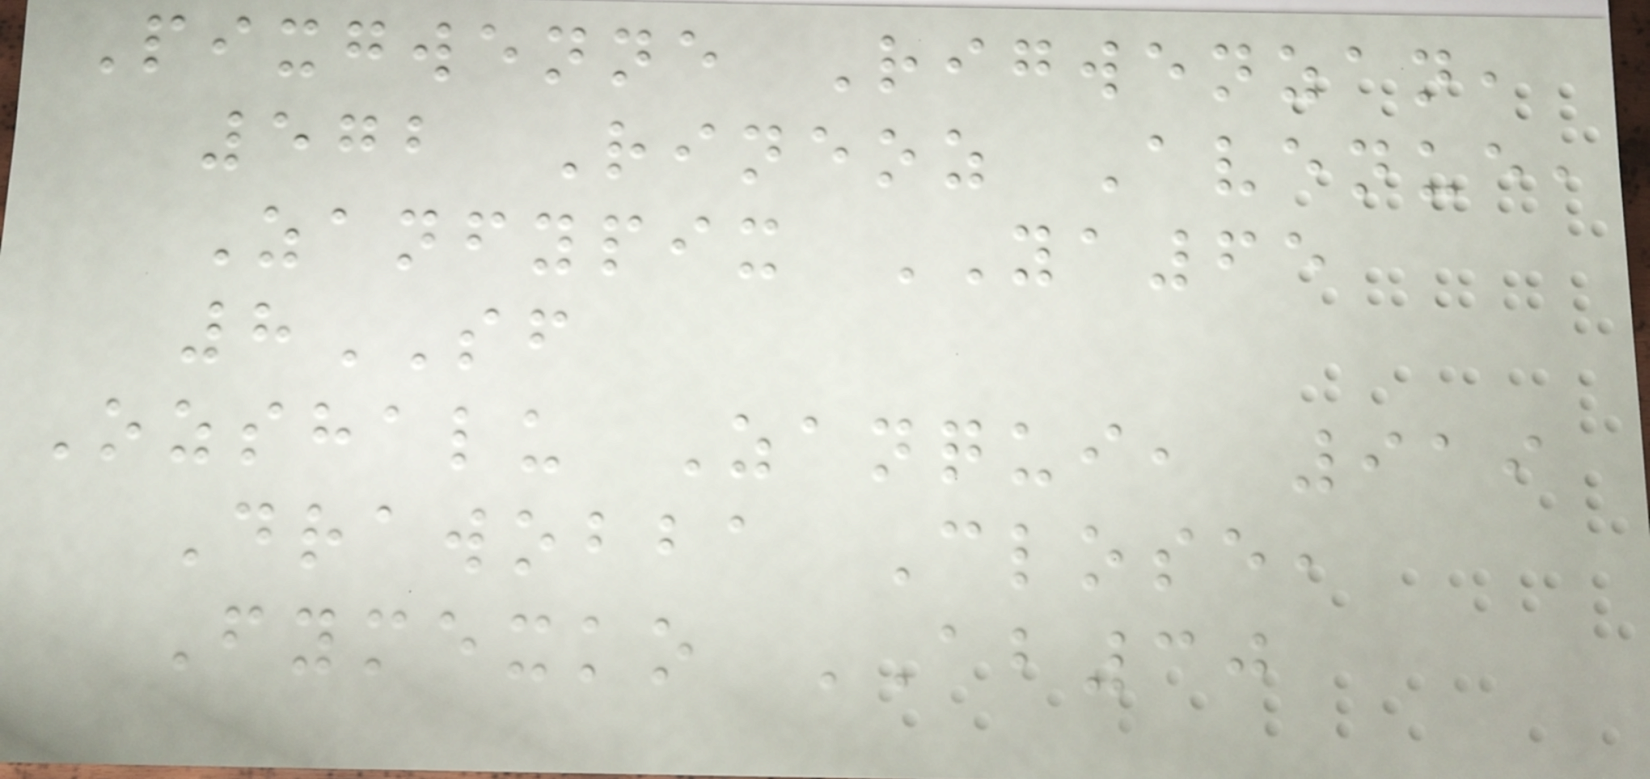Pixgwenne Rigwenzan,
572 Rineoz Avenue,
Zanfypix YA65
8SF
Ozshalu Zanqui, 919
Drawobba Close,
Fymexko AB30
